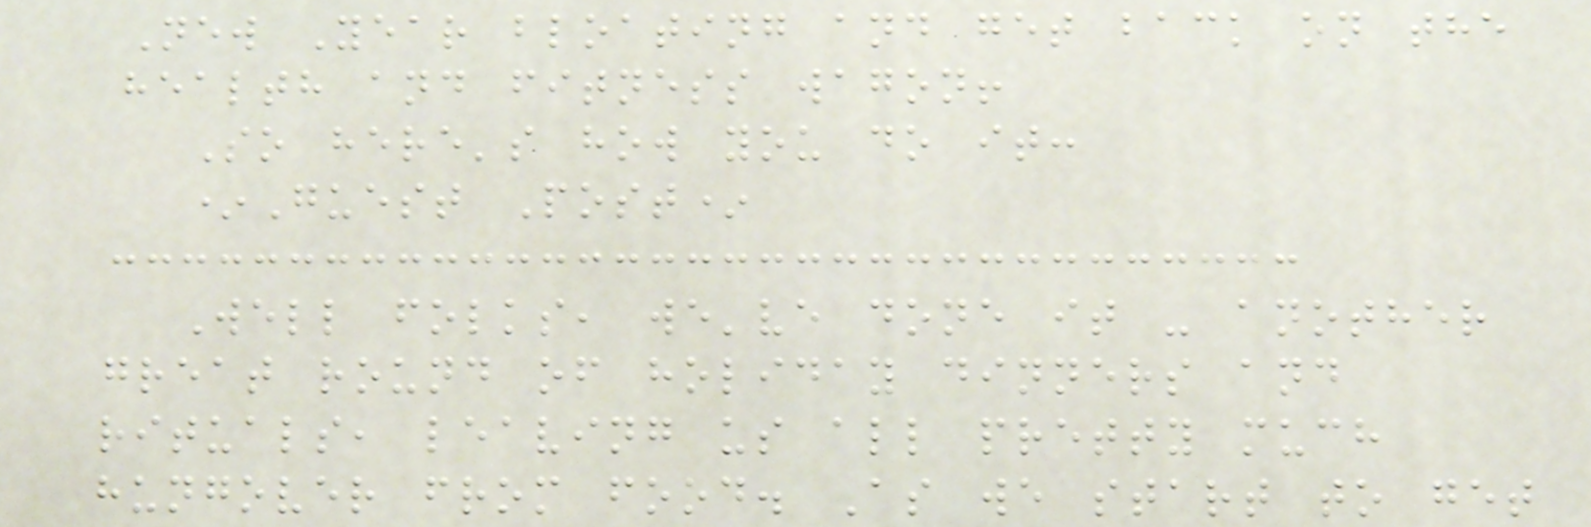New Year bloating and get back on the
health and fitness wagon!
So here's how you do it:
*Guest Post*
Well folks, we've done it - another
great round of holiday dinners and
rituals, leaving us all pretty much
hungover from food. As we start to get
